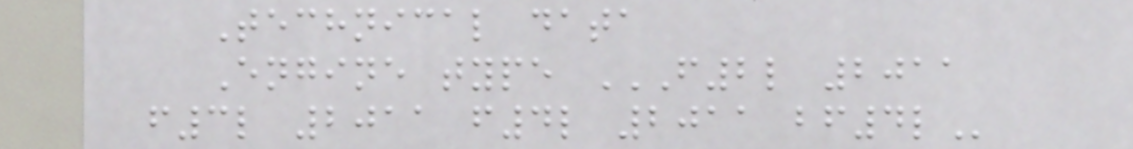Technical data
Engine type F2L 2011
F3L 2011 F4L 2011 BF4L
